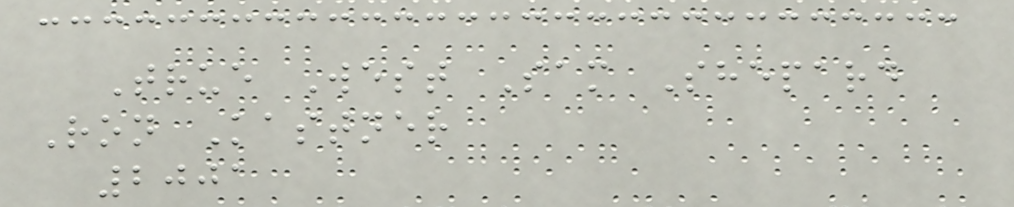True West Sam Shepard
Ron Kastner
2001
